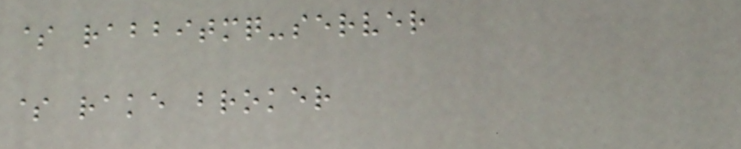$ rabbitmq-server
$ rake broker
